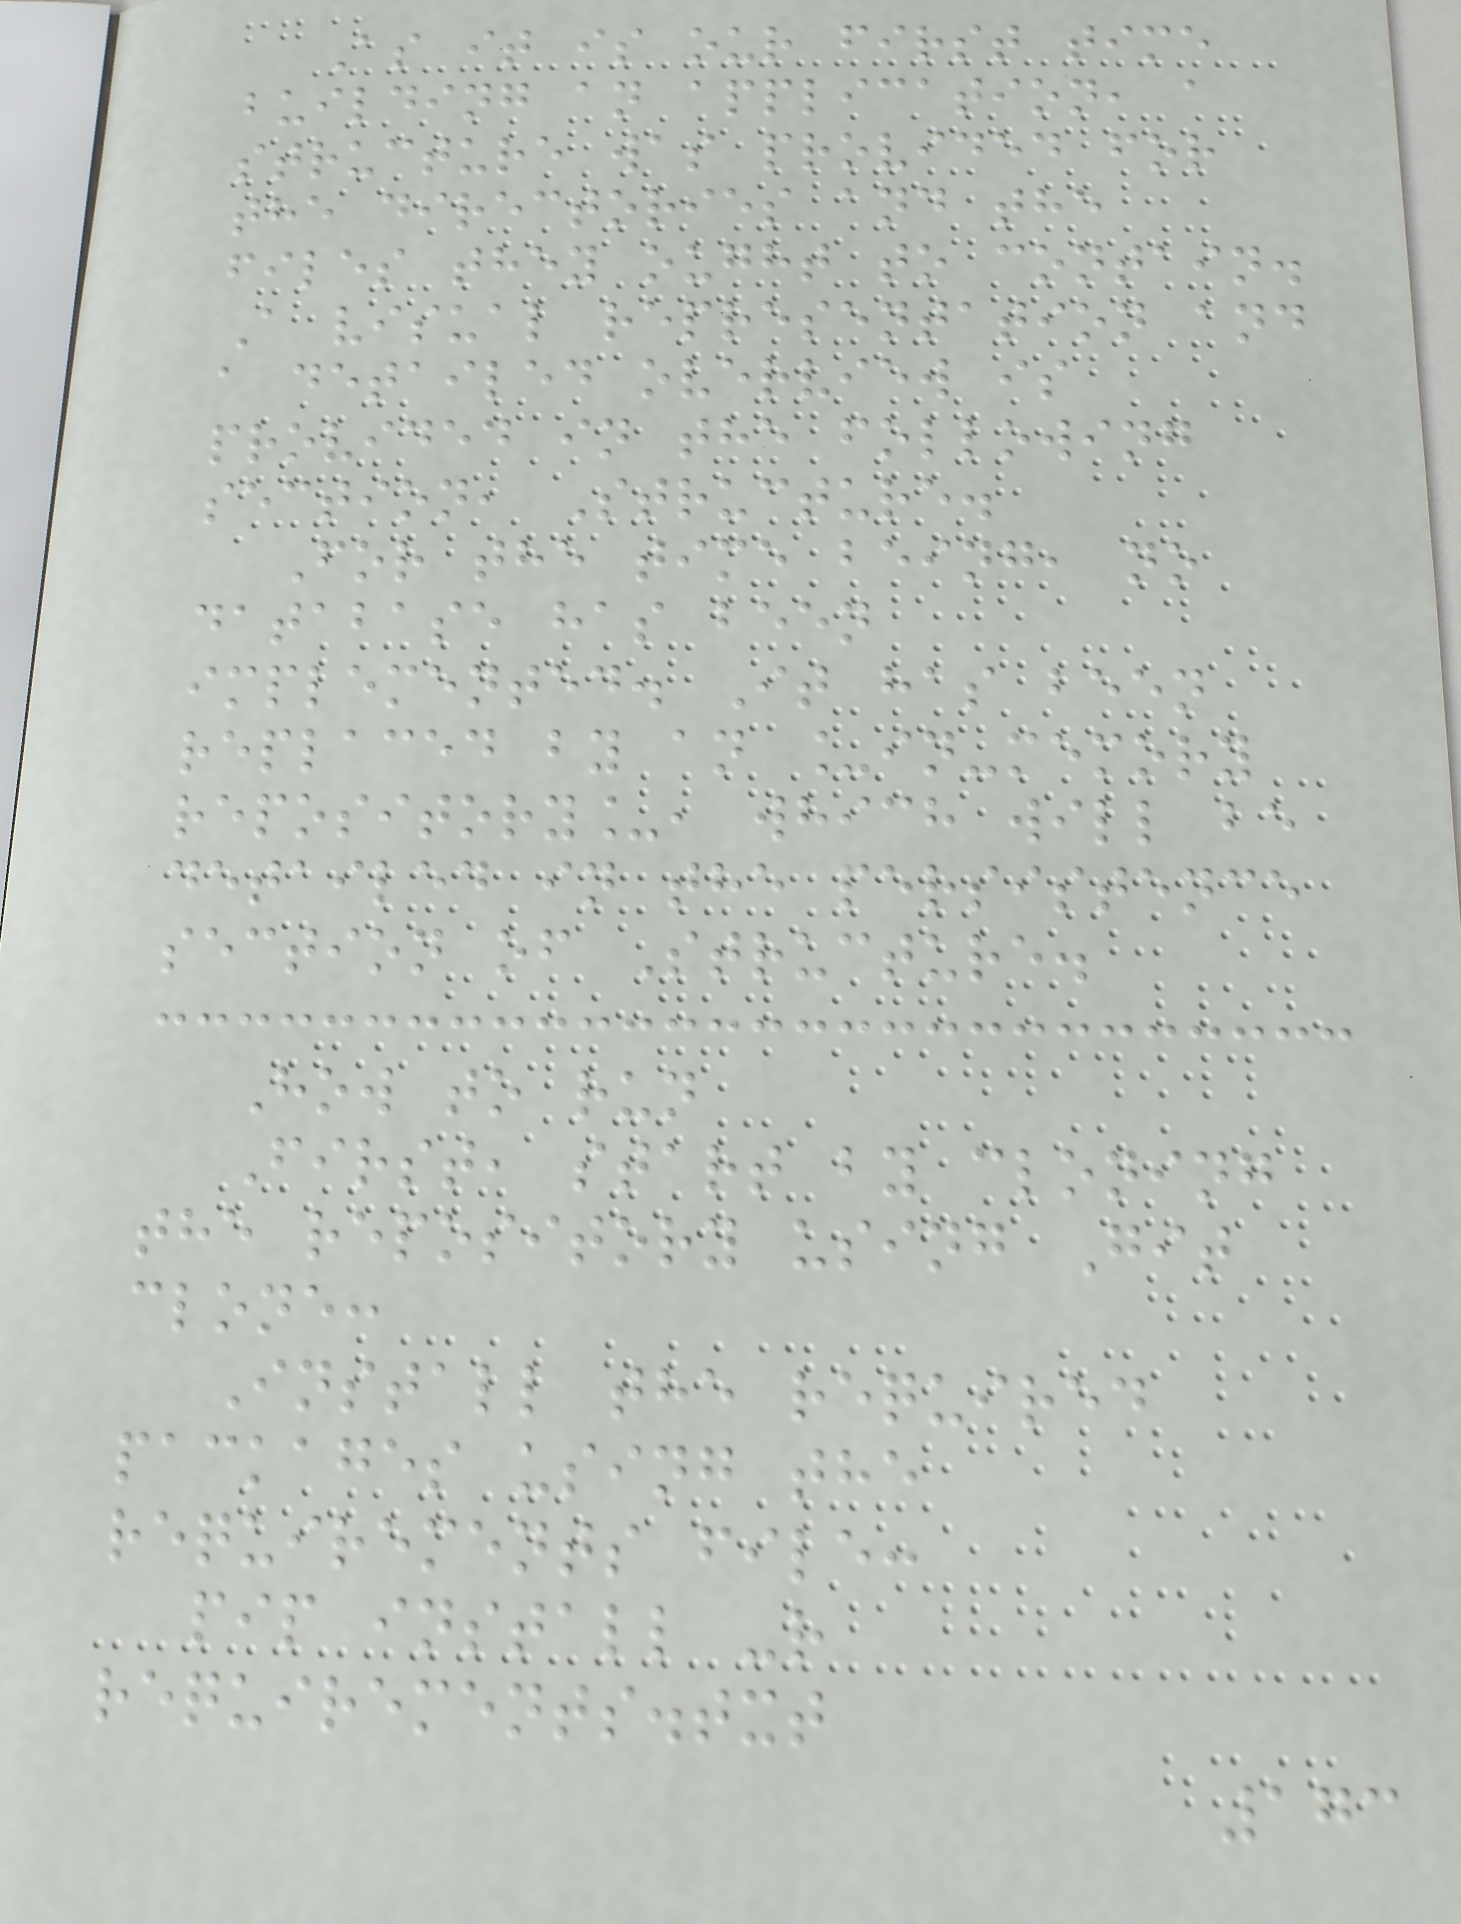As it is our first time
building an application, a
structure was provided for
the directories and the
files they ought to contain.
A visual representation and
a detailed overview is
provided in the following
section, Structure.
For the time being, no
database has been
implemented. It has been
replaced by an _in-memory
repository_, which will be
detailed in the persistence
section of Structure.
How to run
First, start by cloning
the repository using Git
clone:
Install the required
packages using the
requirements file:
pip install -r
requirements.txt
173
